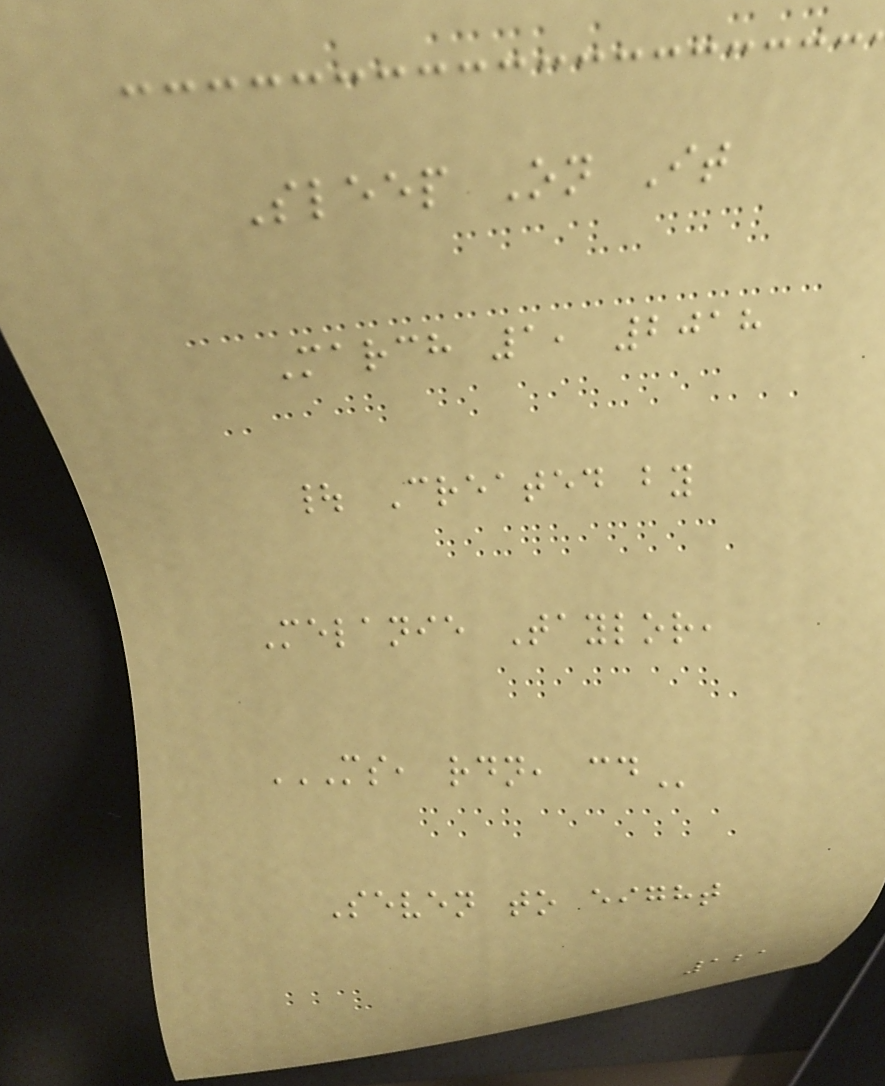Sleep On It
March 1, 2018
| Created by
Melanie Taylor,
MS, RDN, CD
Seven to eight
121
